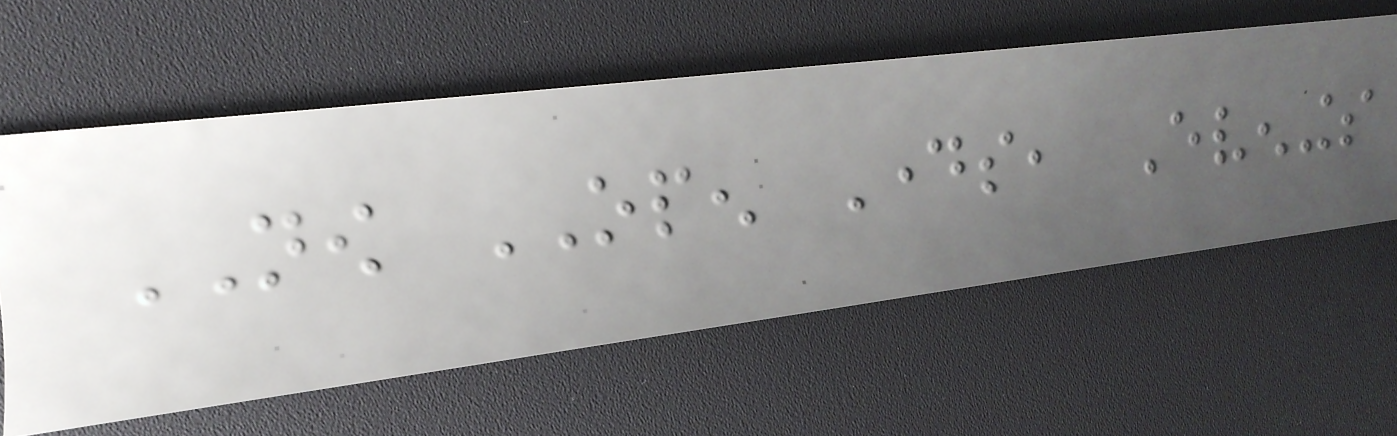NOW OPEN Days, Evenings
